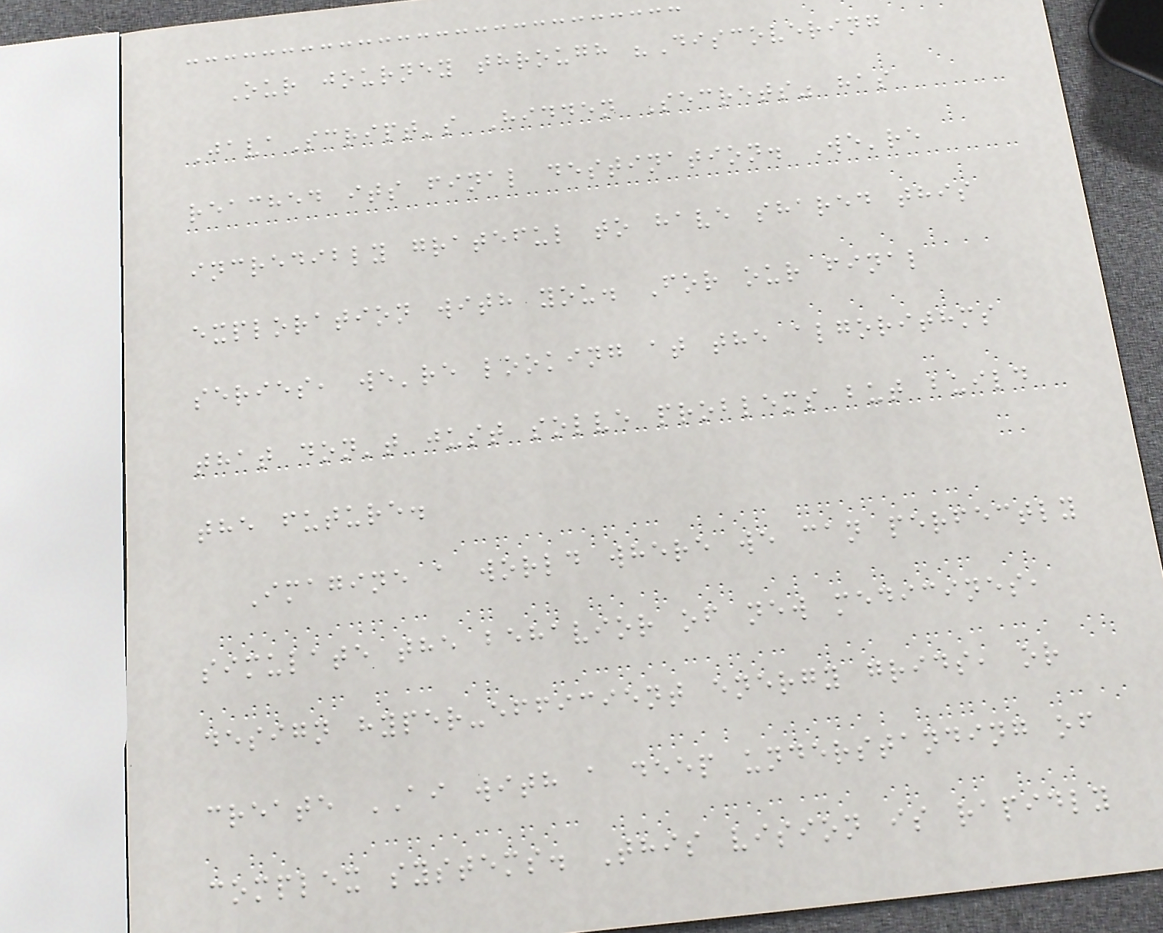Our journey through "Discovering
JavaScript's Hidden Secrets" has
reached its final destination. We're
incredibly grateful to have shared this
exploration with you. For our final
series, we're looking at the algorithms
that don't just solve problems but build
the future.
Imagine a world where we can perfectly
simulate the behavior of new medicines,
design hyper-efficient energy grids, or
create AI with a deep understanding of
complex systems. This vision is rapidly
